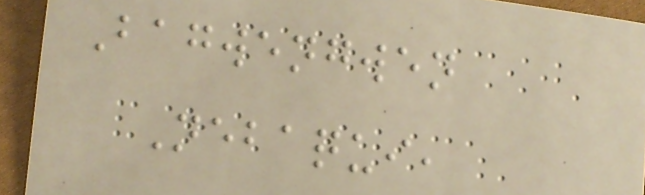Bagwengwen
Nebaqui,
